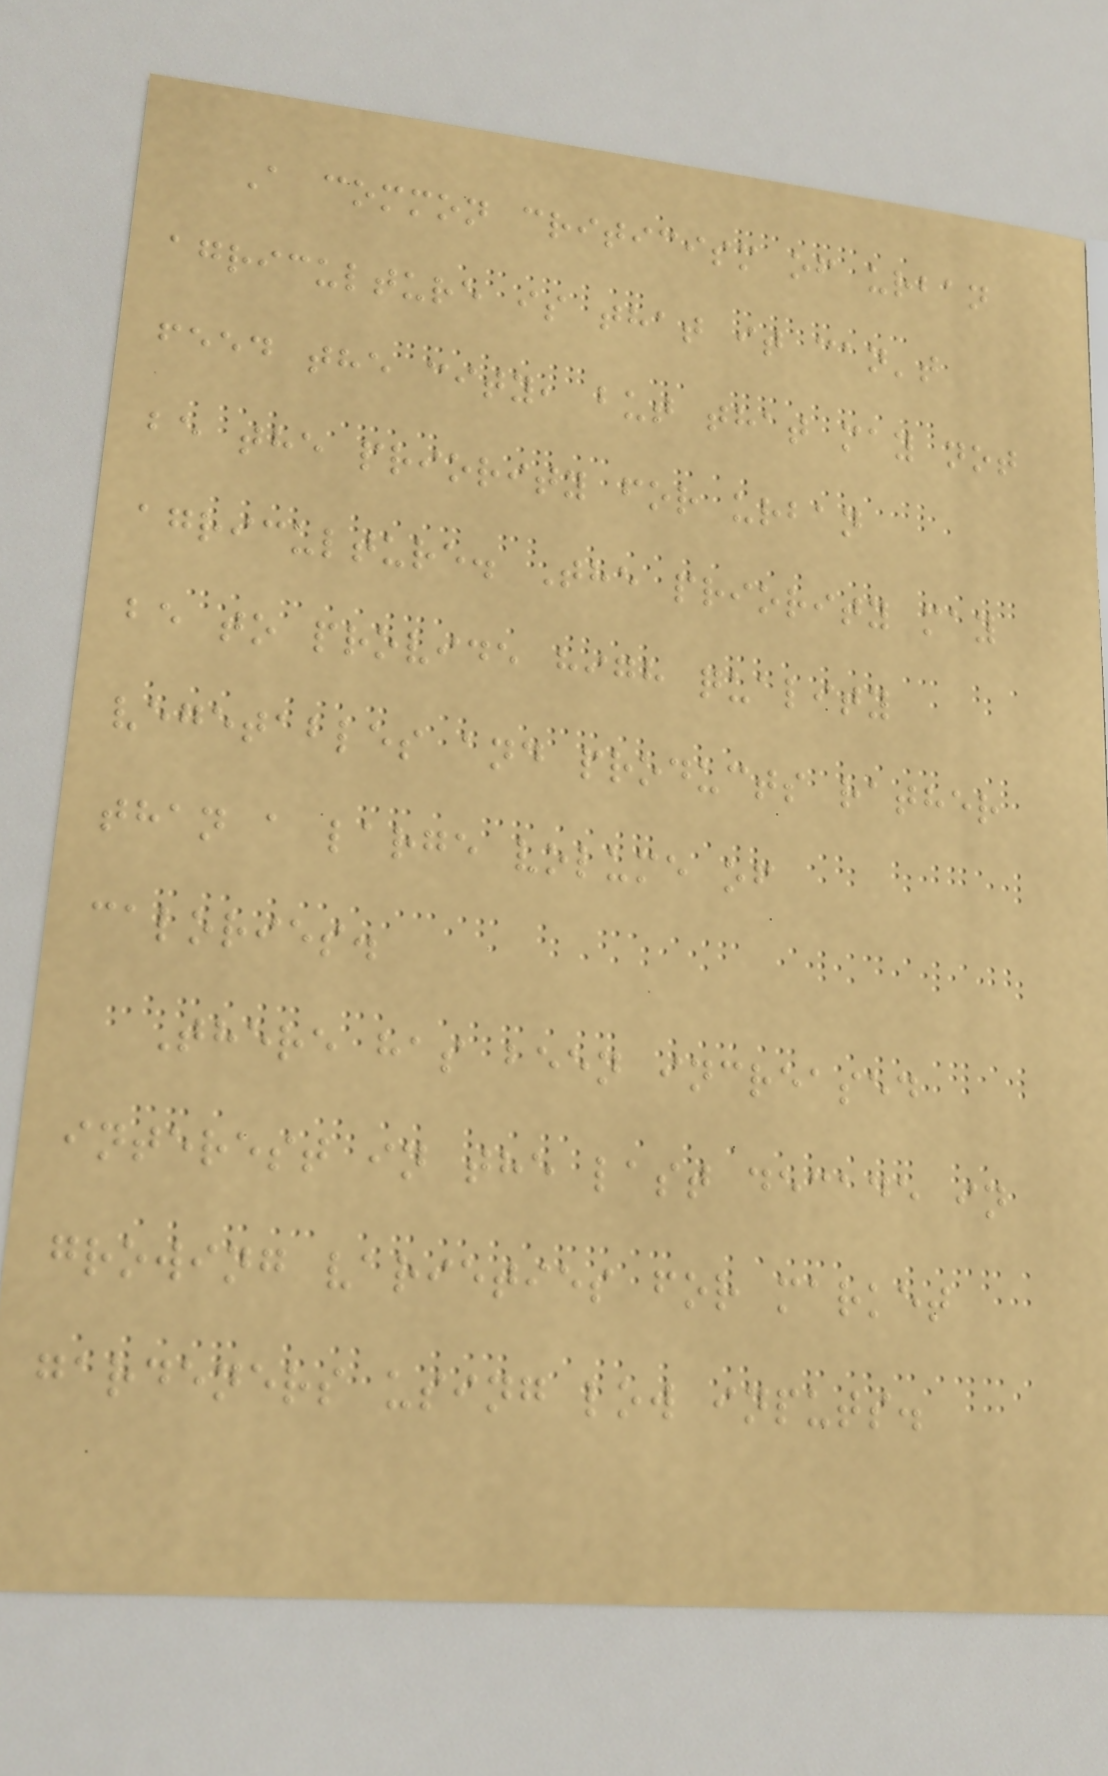A common criticism of urban
agriculture is that it can't
feed the city, but that may not
be the priority for urban
agriculture. The priority may
be to provide high quality
vegetables and products rather
than a large volume of
calories.
There has been increased
interest in the last decade in
growing varieties for market
gardeners using low inputs.
